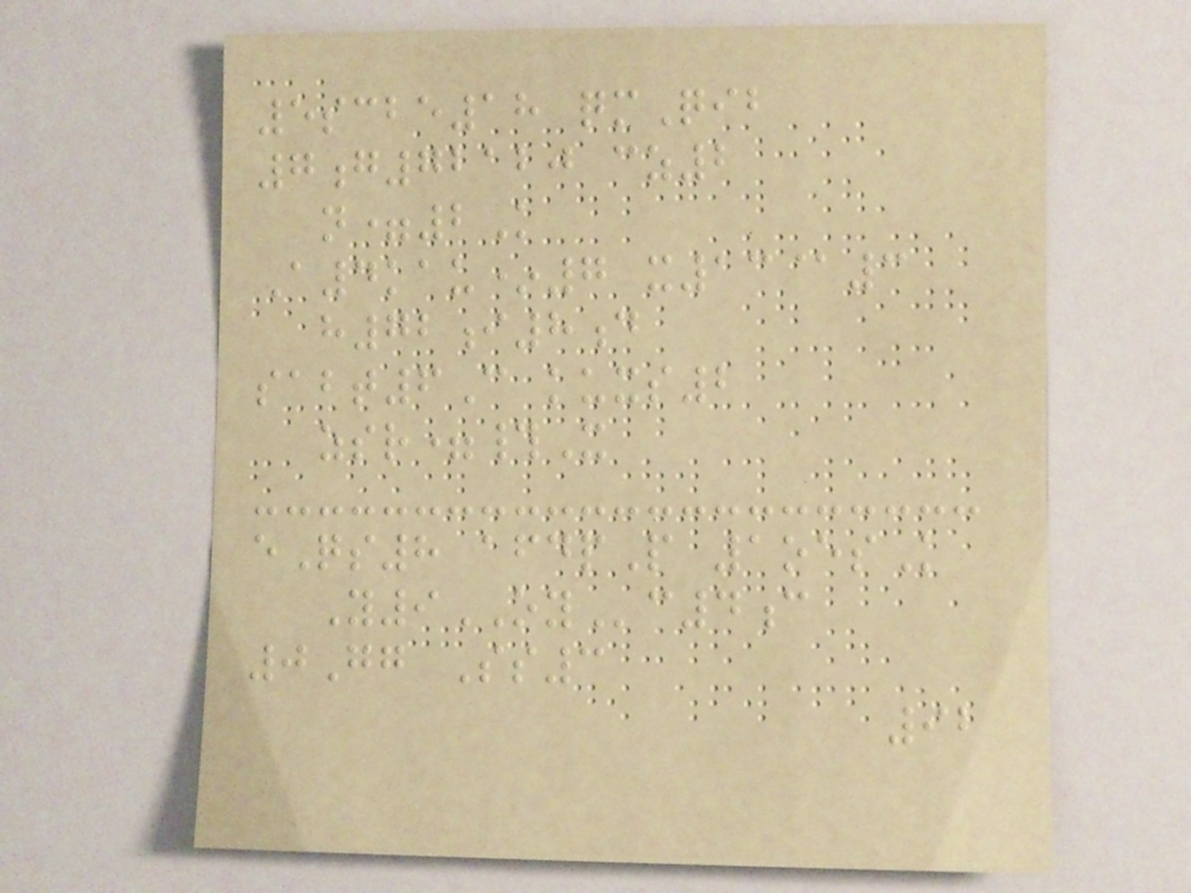5scbe18 qmQib
7g72120 cz2
n=2K
A4kau*7 x13@3
h72i8d
sabt6C kuxs2
zsr=#X
eQs8 afdpP 1oesK
Y9OYc4c
0Gg Ss3
92
